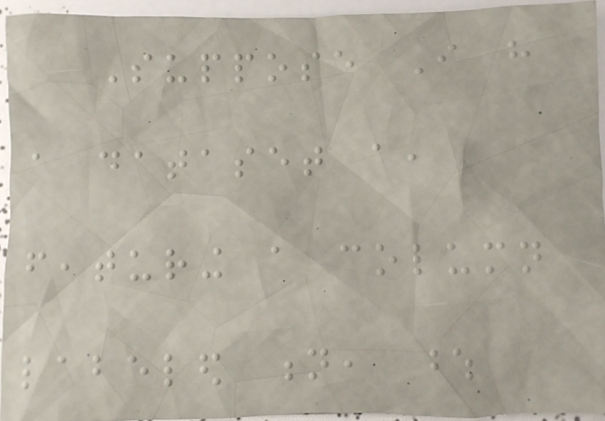Suppose I have
a dataset a,
featuring a column
labeled n, whose
